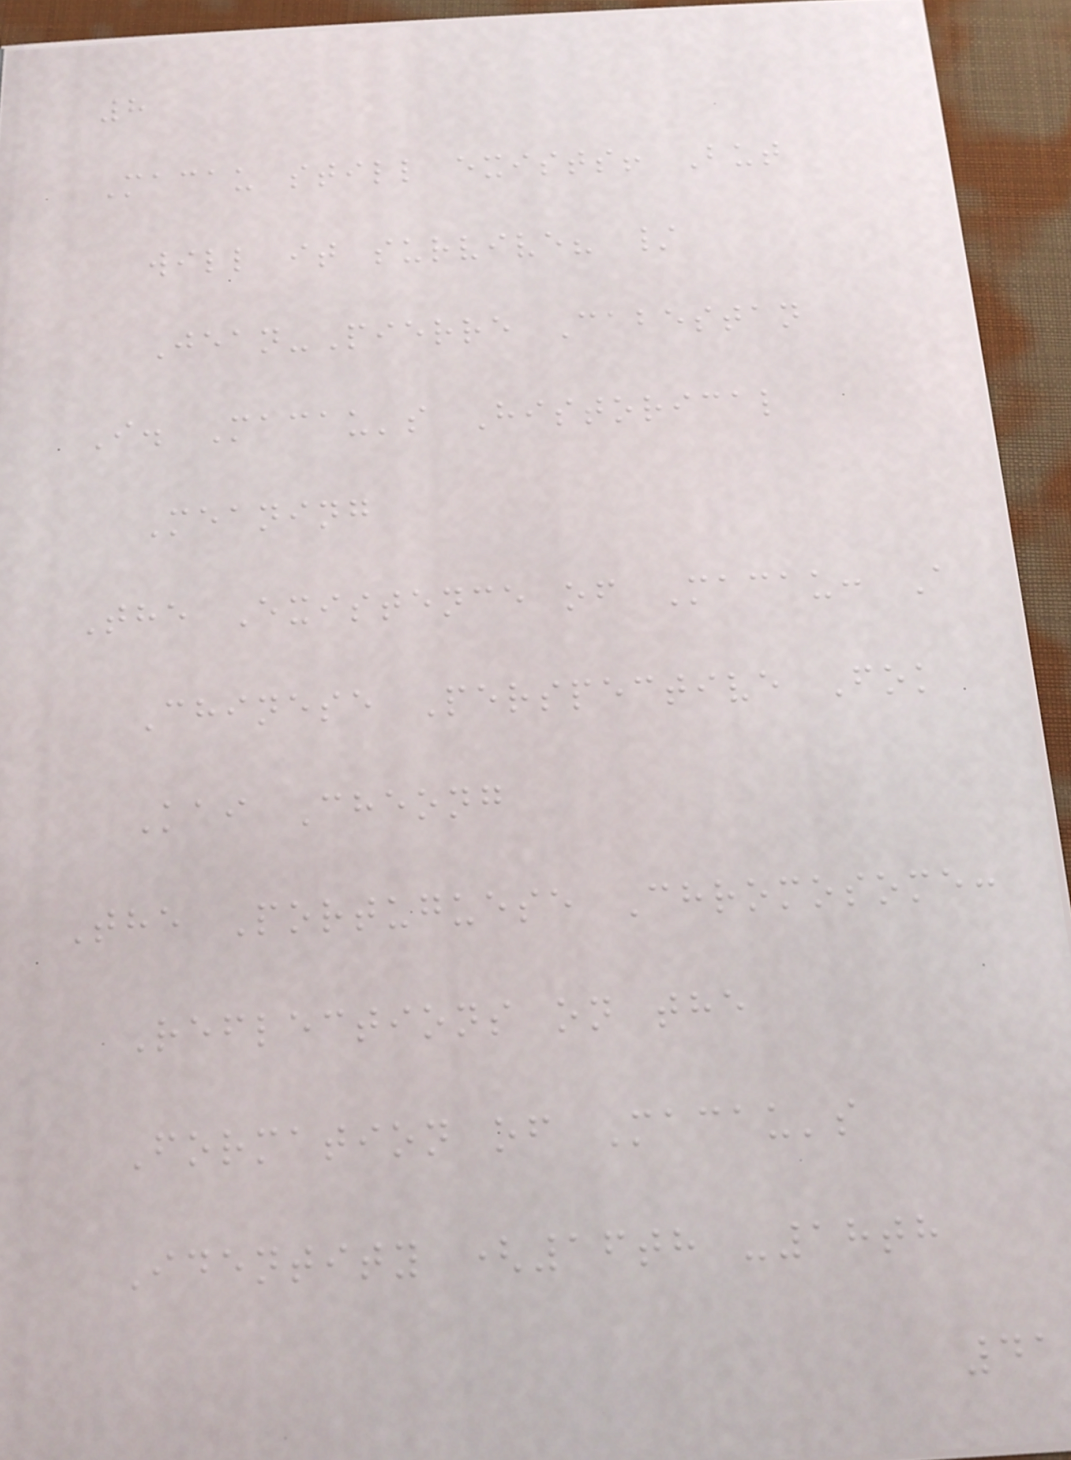8
Macau still exists! But
will it survive? /
Jean-Pierre Cabestan
I. Macau's Historical
Meaning
The Existence of Macau: A
Chinese Perspective Fok
Kai Cheong
The Portuguese Chromosome:
Reflections on the
Formation of Macau's
Identity (16th -18th
41
